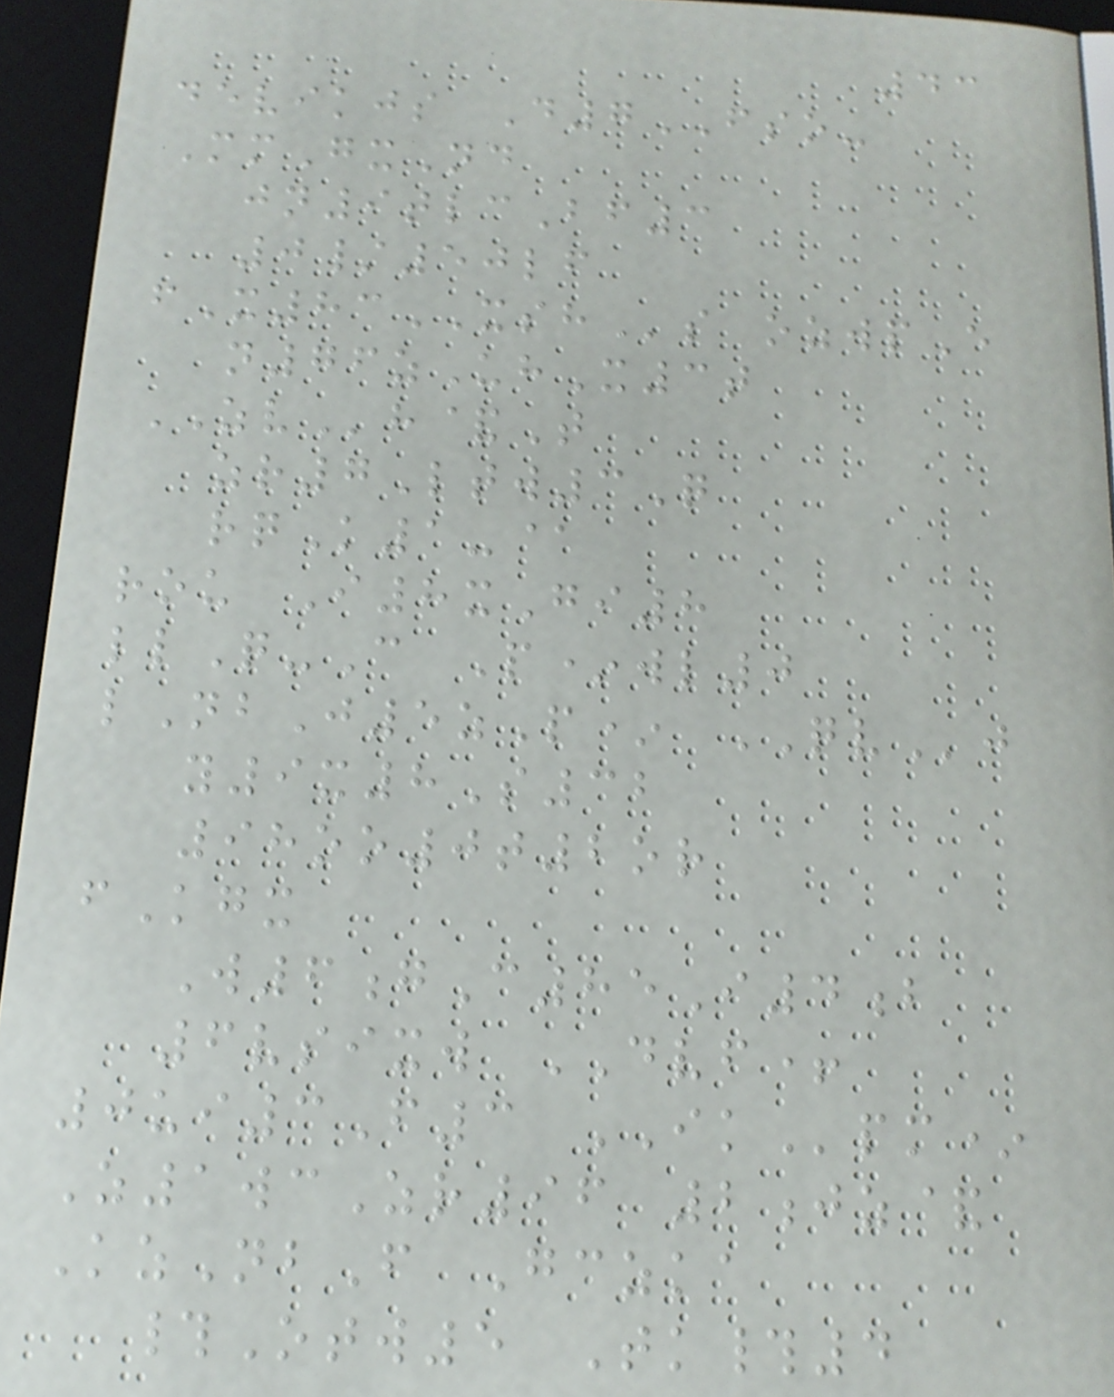43
devikjs D7FSO-
MmGxNd
jn9tlcBf3
0/50lf
fX83XSHs ozwpE
n76zUhX3t
ZVh&T
zr7Ltw3Q
rqK1-@
rou I8xGi8
llQ-C P*wl0
lNbJ5zP* QVj
y9x8S32
98oo0t2or
fKgx
W6gC85I4b
6vsixw DVF+
0ui3F3 IKpm*
Z1wcZr96 2jz&
KzNbF Gczka
#Otw5 Tk#4
